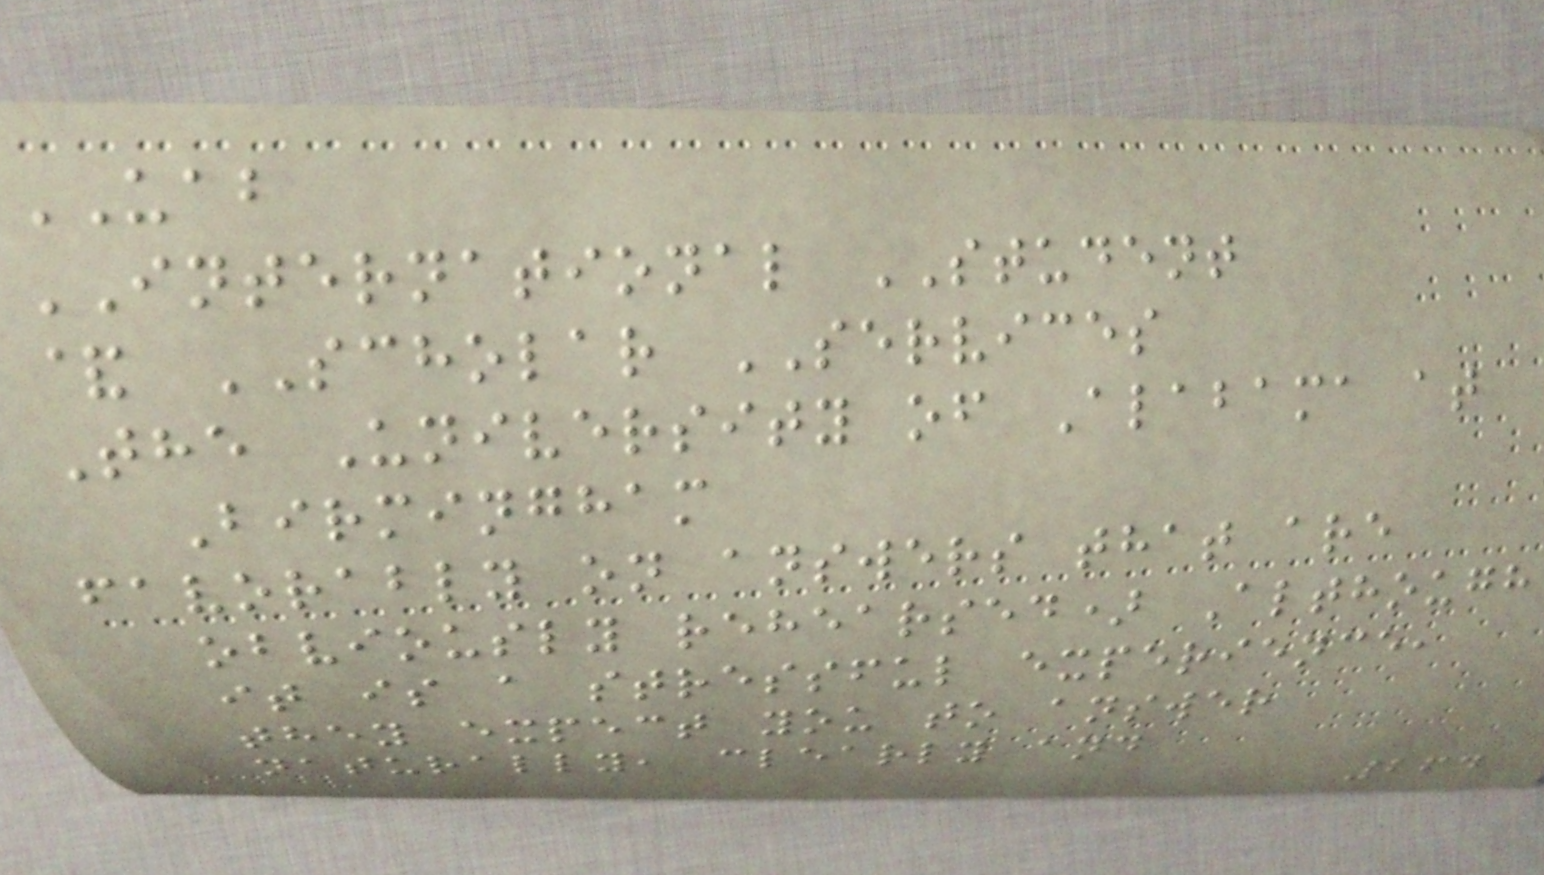UAB
INTERNATIONAL STUDENT
& SCHOLAR SERVICES
The University of Alabama at
Birmingham
favorably on answers that are
obviously rehearsed) Although
it is a stressful experience,
they expect you to answer
naturally, clearly and
264
